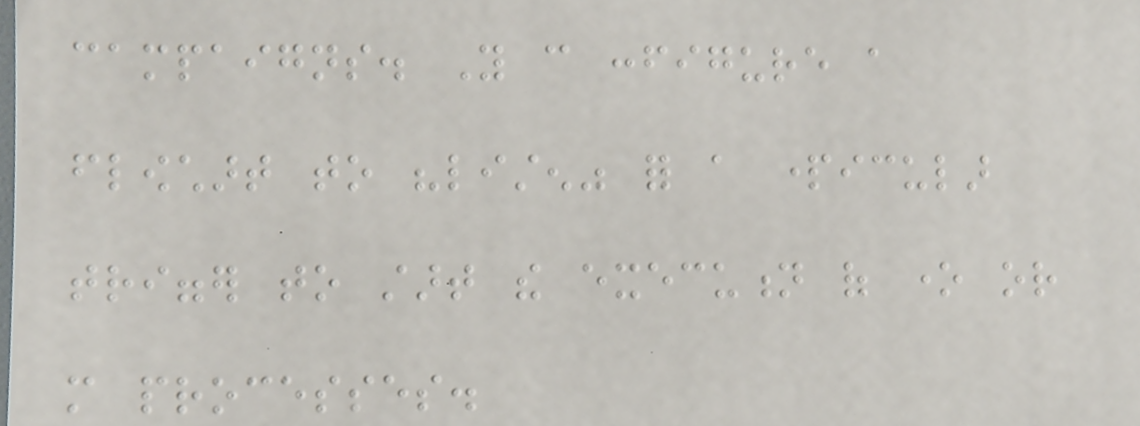campaigns. You can configure a
flowchart to "listen" for a particular
trigger to start the execution of one or
more processes.
